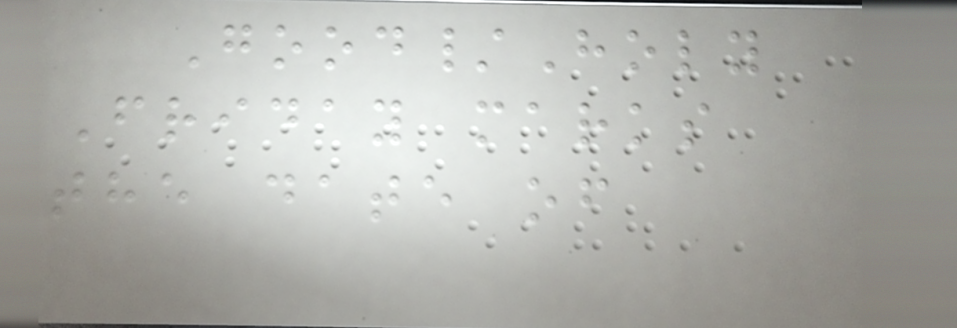Good/Holy
Friday marks
the date of
